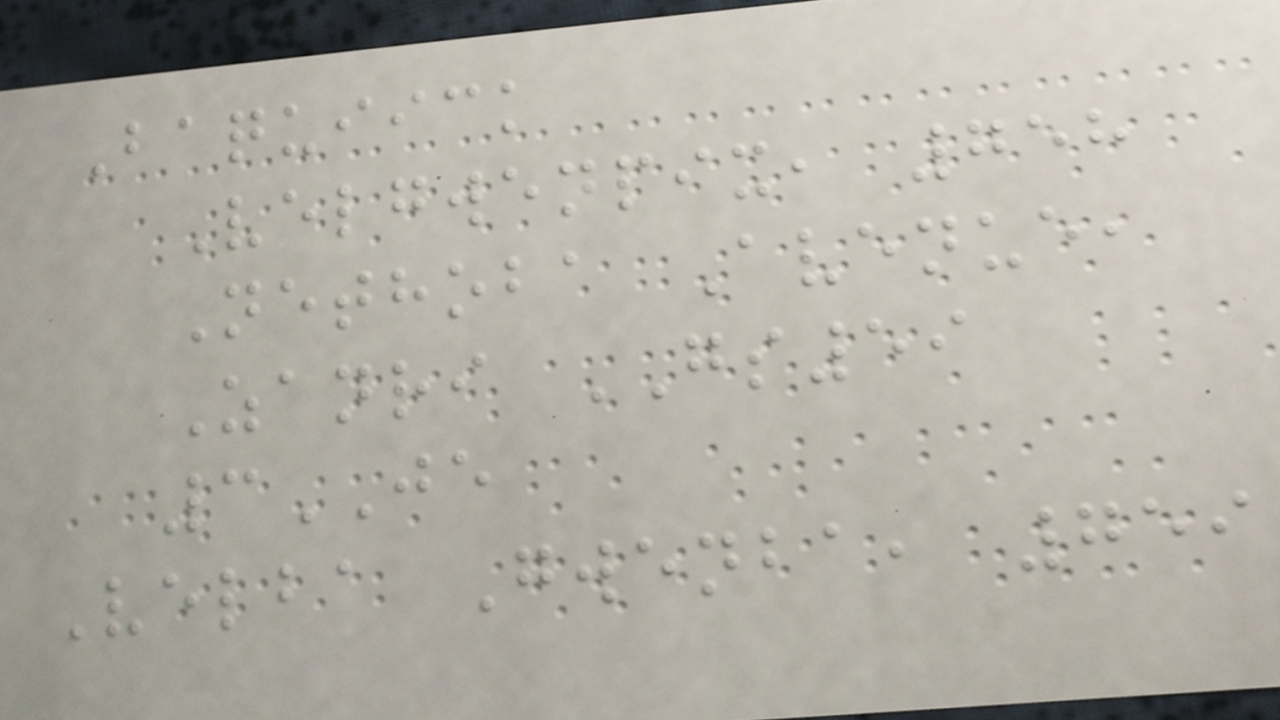Baquiick
Velgwenpix, 758
Nethoba Avenue,
Zanri GS59
3JE
Velba Gwenba, 759
